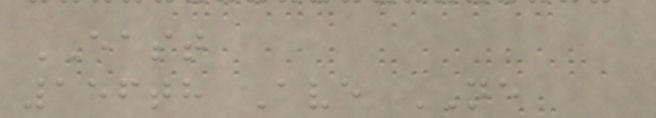EAST
156th Ave NE
